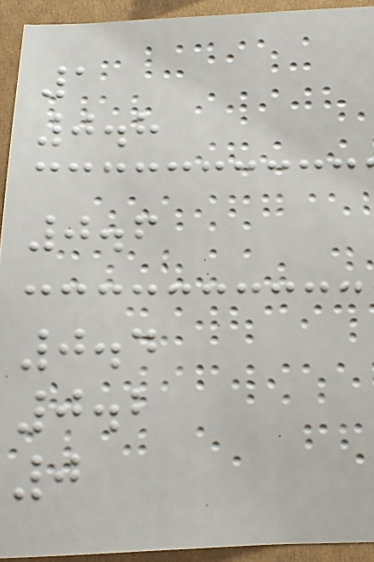1
0.8
0.6
0.4
0.2
0
